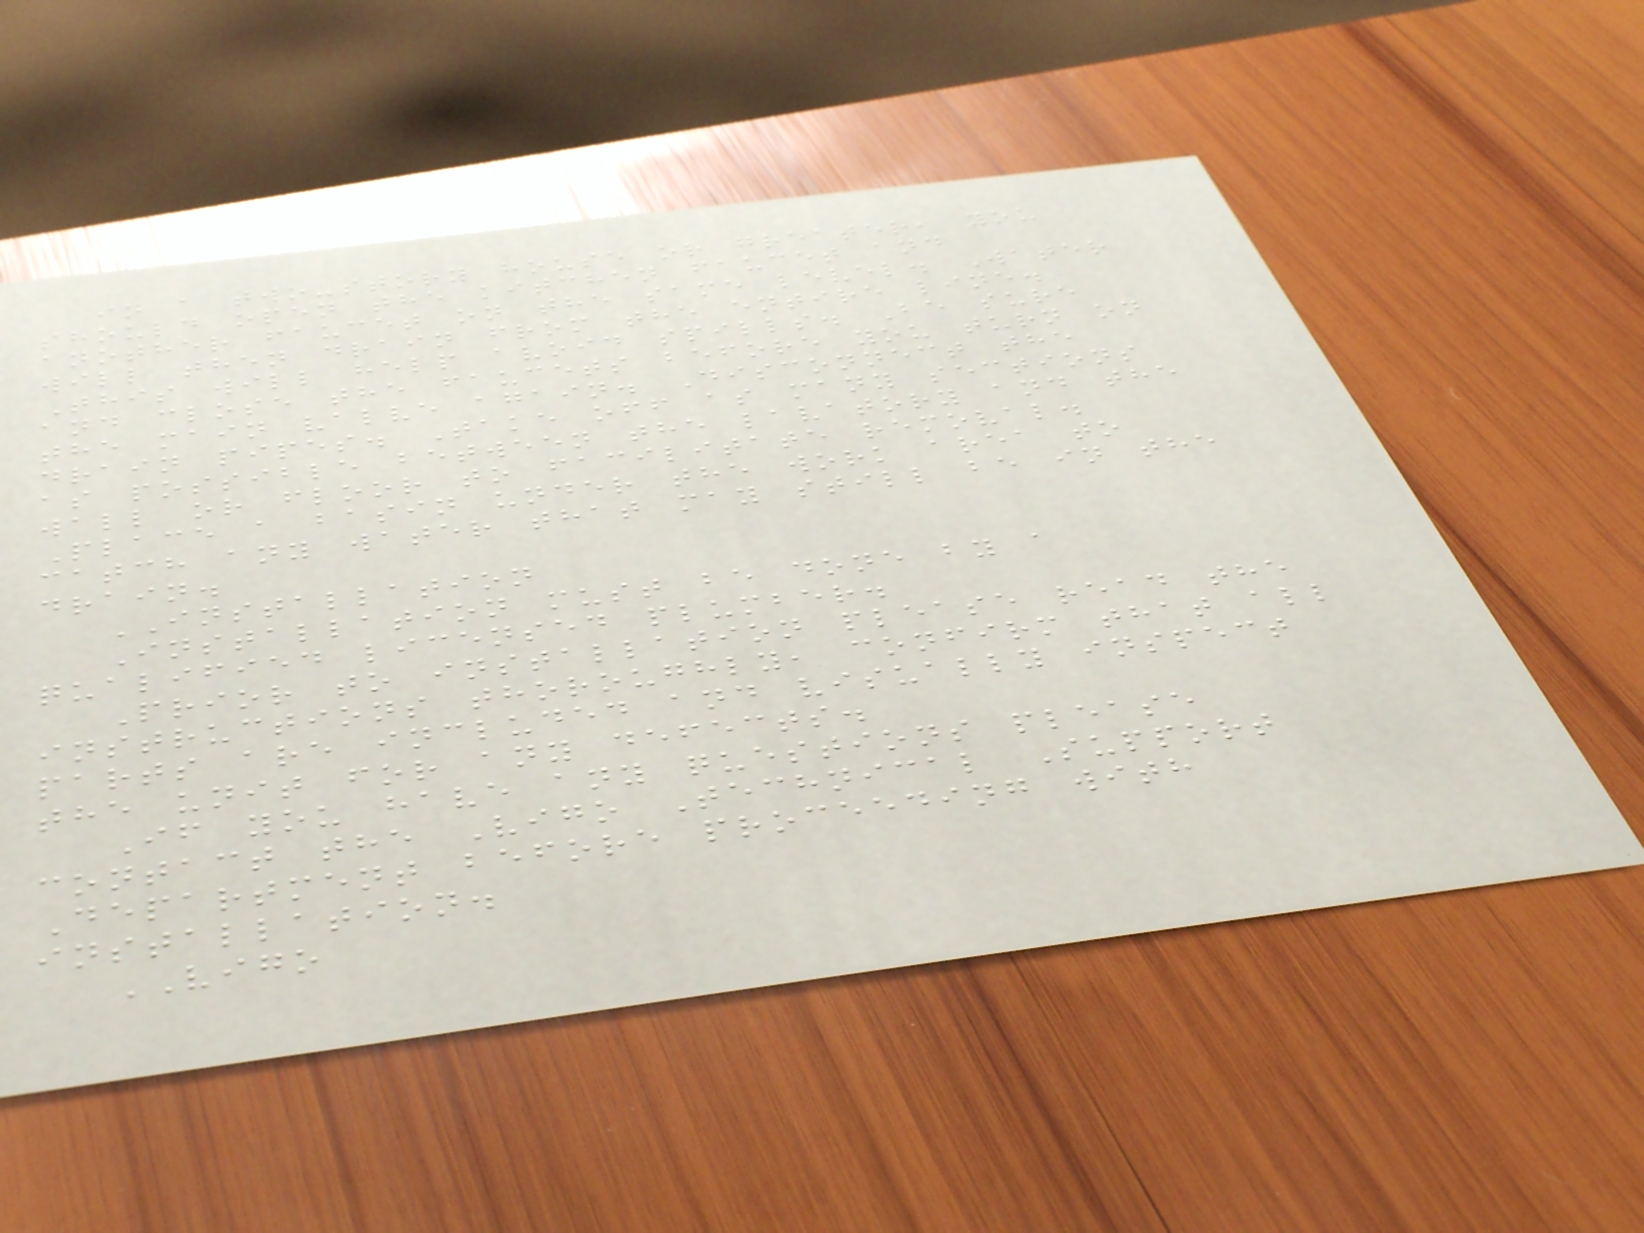in a two-story house or greater, you
should open the kitchen faucet and
another faucet on the same level. Water
will then drain from the entire line.
This will help avoid spills. Be sure
and close the faucets before you turn on
the main valve again. Disconnect the
drain pipes. Take off as many sections
as possible between the lavatory and the
wall or floor to facilitate removal.
Place a basin under the work area to
catch any water that may still be in the
drain.
INSTALLATION
Installation must be done by a
qualified licensed plumber.
Prior to installation please read the
instructions thoroughly, confirm that all
parts are included and visually inspect
the unit for any defects.
If you have any questions please
contact the Vigo Technical Support
Department before proceeding with
installation.
VIGO
